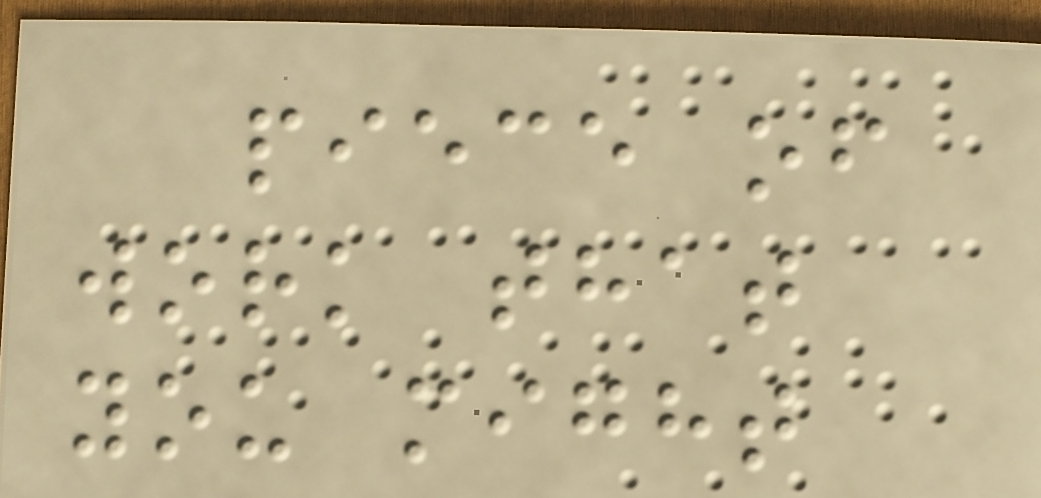piece of
work that
you might
